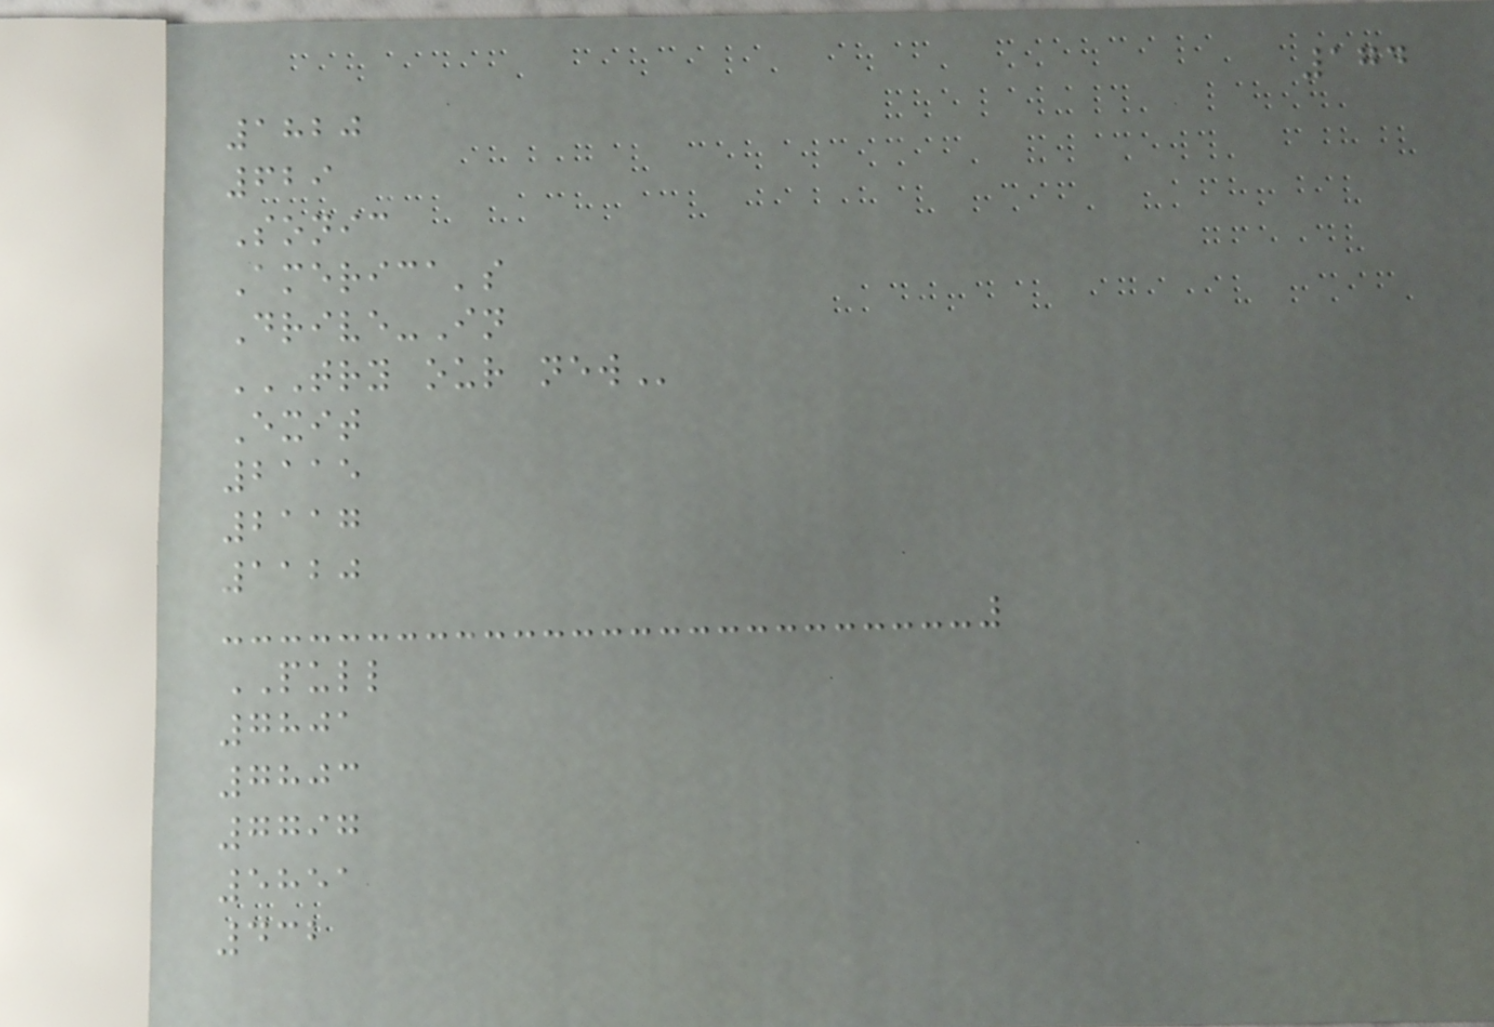174
1820
629
Sonic
America's
Drive-In
TRY OUR NEW
Exit
2115
2117
1120
PULL
7801
7803
7797
5851
432
